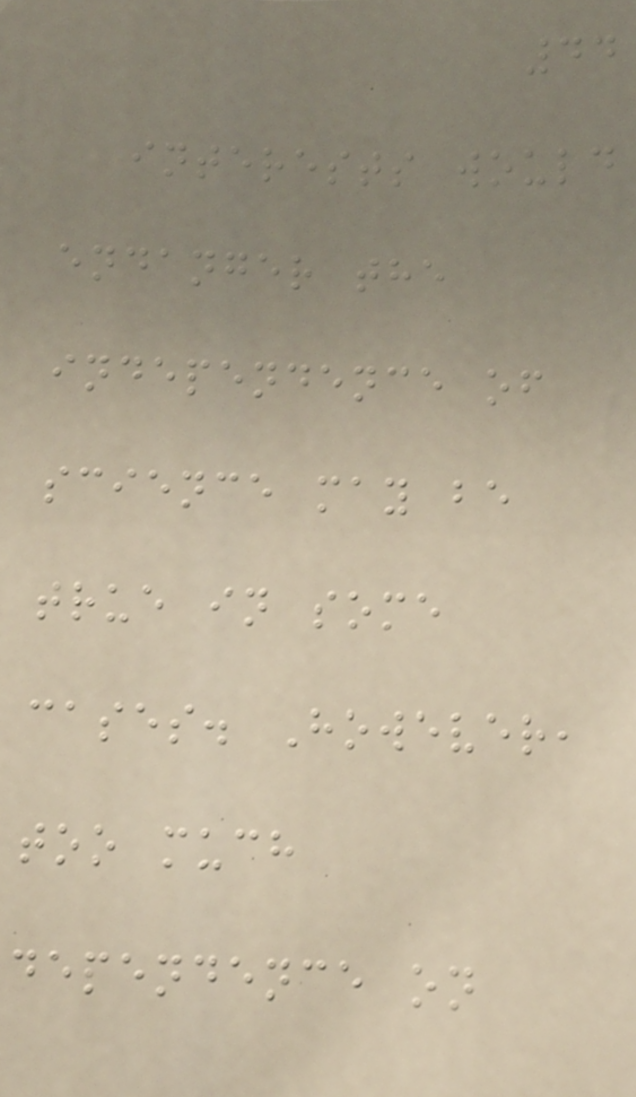44
interests would
endanger the
independence of
science may be
true in some
cases. However,
too much
dependence on
